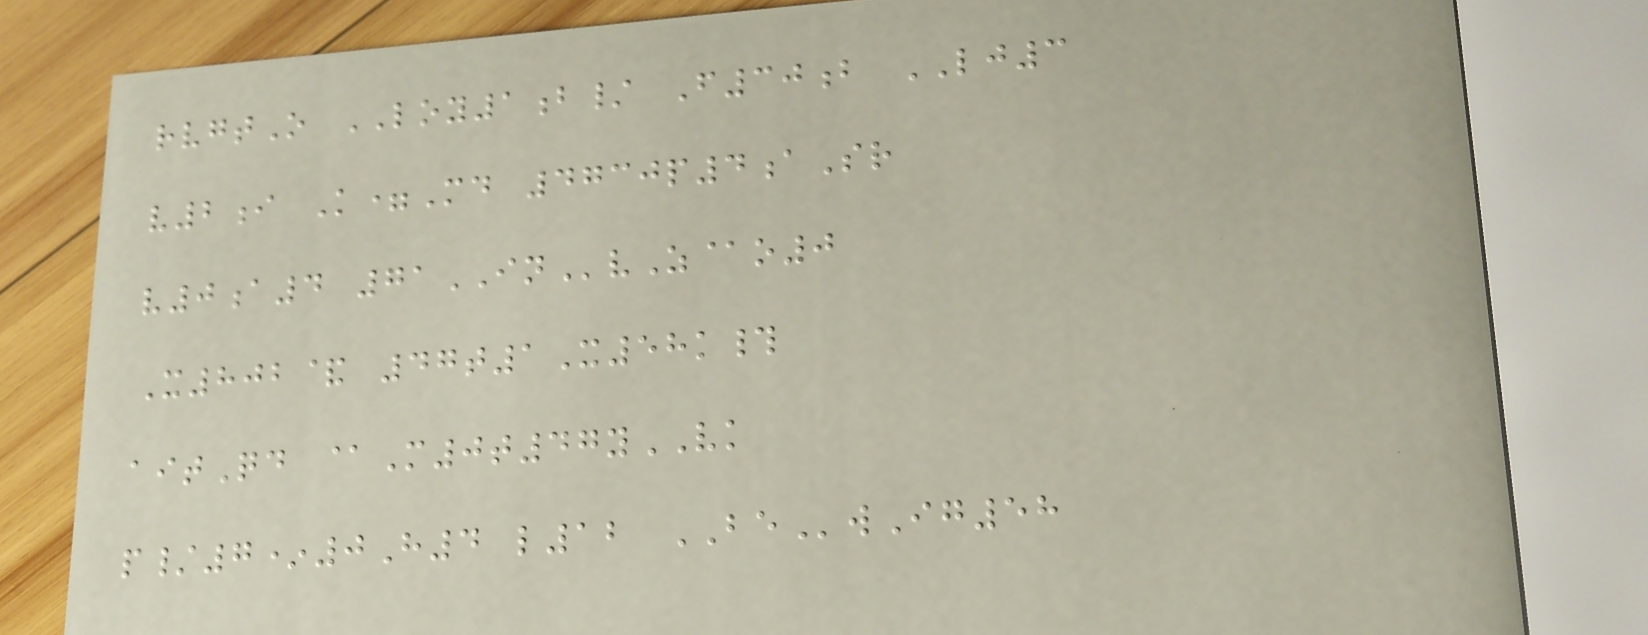rvgtO LOY1b/ F30b LJ3
v2i K=Md 4730p4aSr
v0a4 71INvZ@o0
X802& 47t1X58k#
aitQd @M0t47yVK
p/7*0H4 l12 BEwIg58
